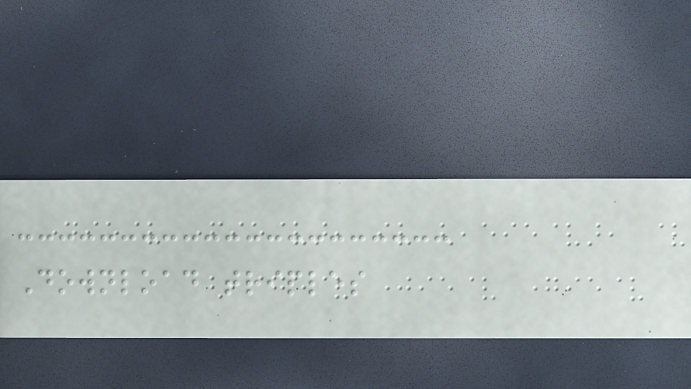Download triples
